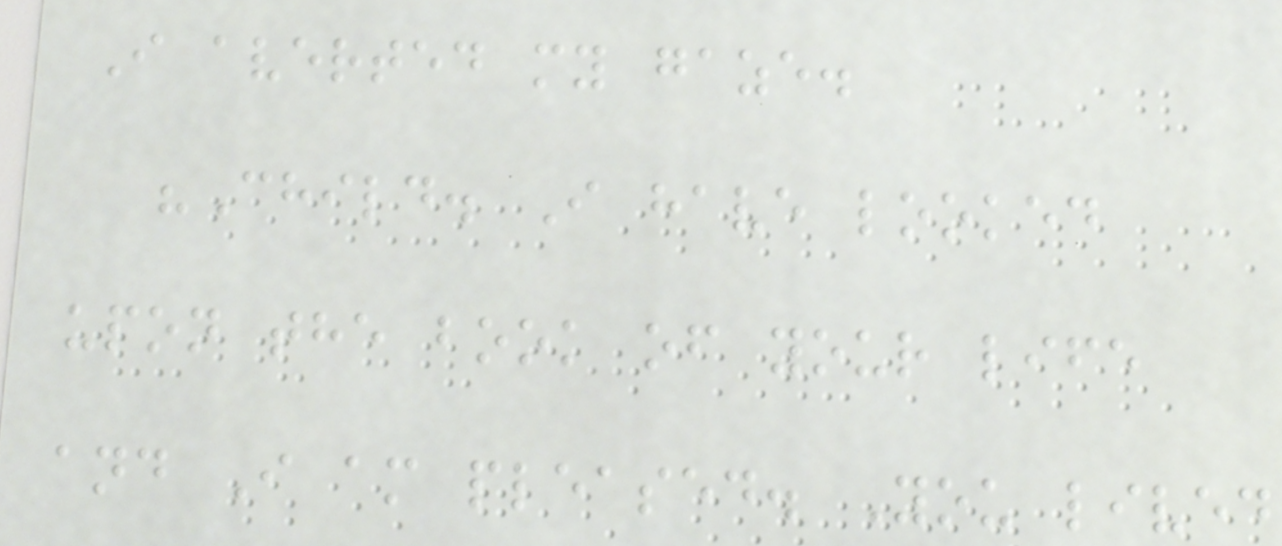I averted my gaze.
"Child. I have looked
upon the book of your life
and I am pleased. You lived
